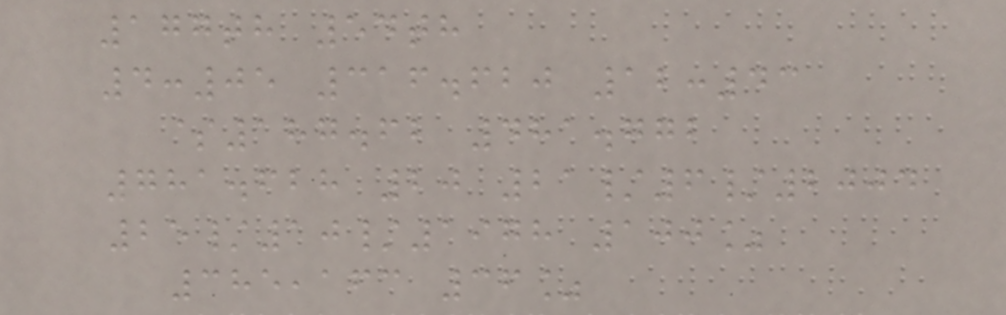177th 54th
4:05 316.620 12:43
$187.62 481.772
781.628 20 21/6/2004
25/10/1978 100%
385,163 36%
